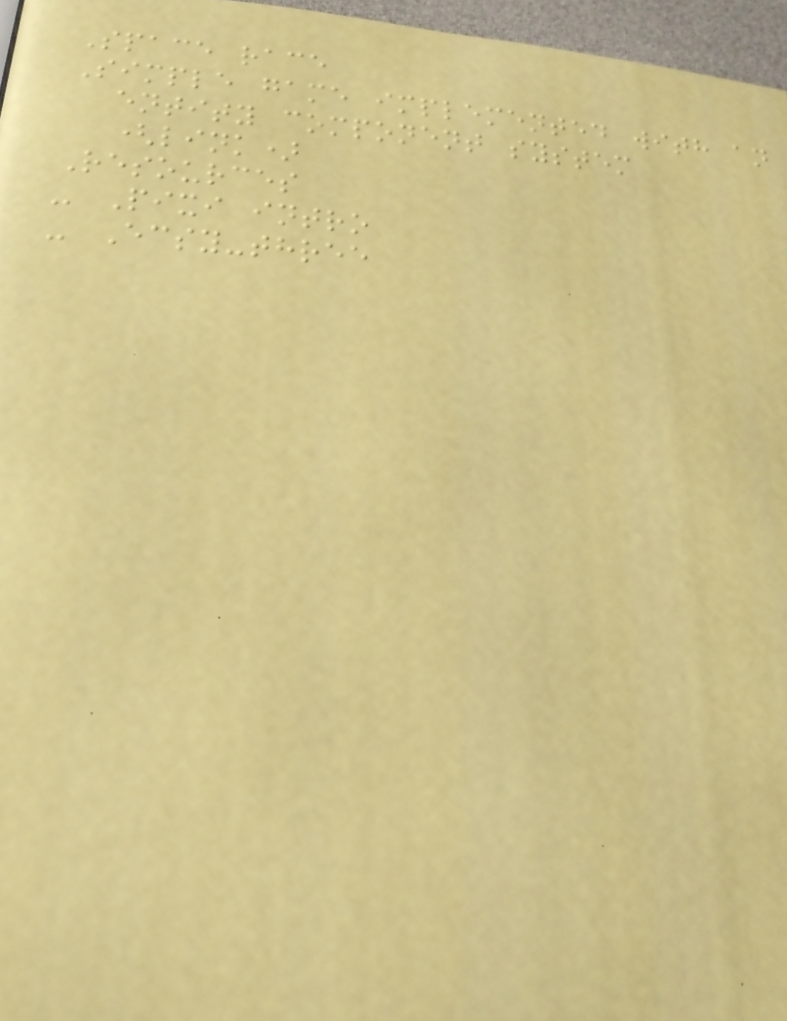Space race
Simple game implemented with an
entity component system
(link)
Resources
- Pixi intro
- Ecsy-three
